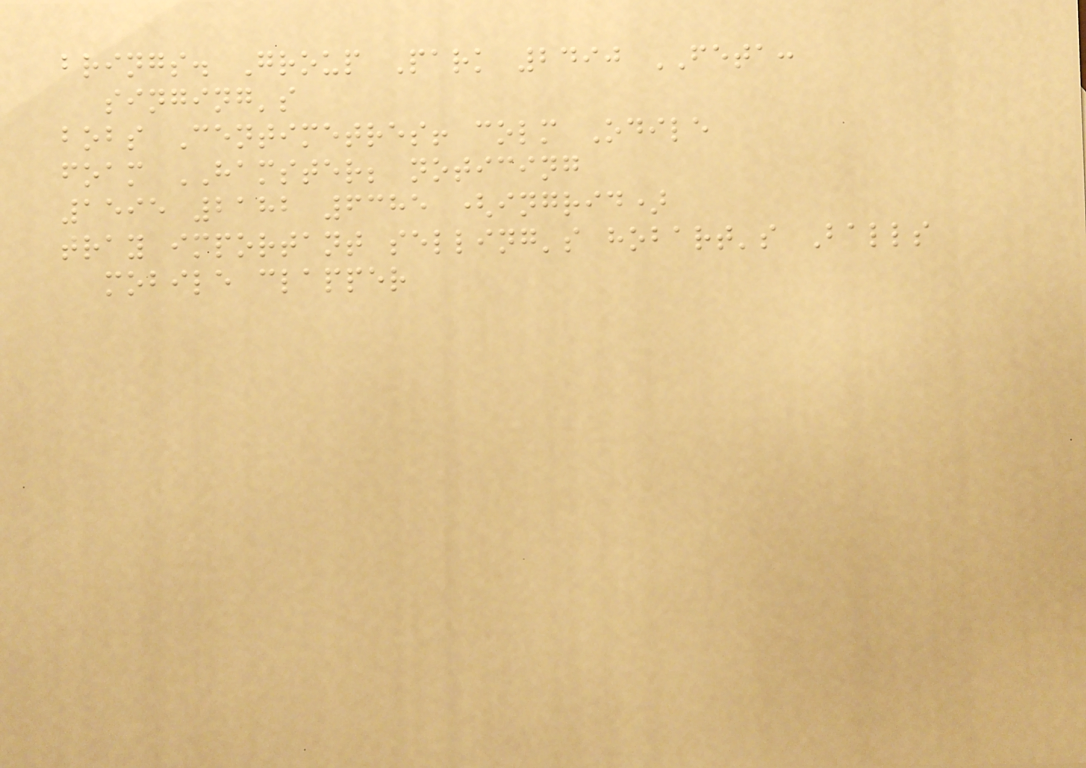brings. Group Park 2490 FETA:
singing's
bobs Centimetres! colm Odile
foam HAMSTER; noticing
1595 2182 6385 (ingrid)
tray important selling's hobart's Balls
mobile clapper
